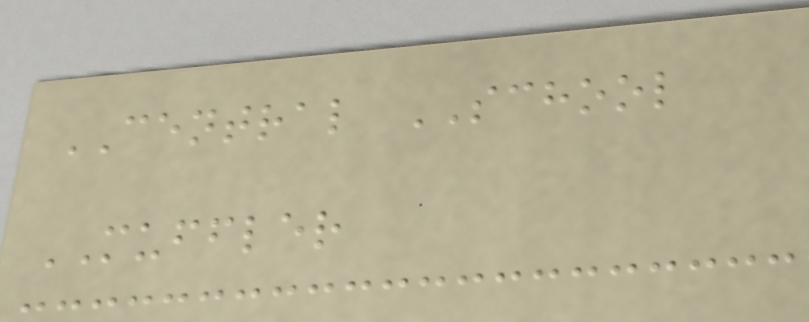CENTRAL SCHOOL
MUFFLER
